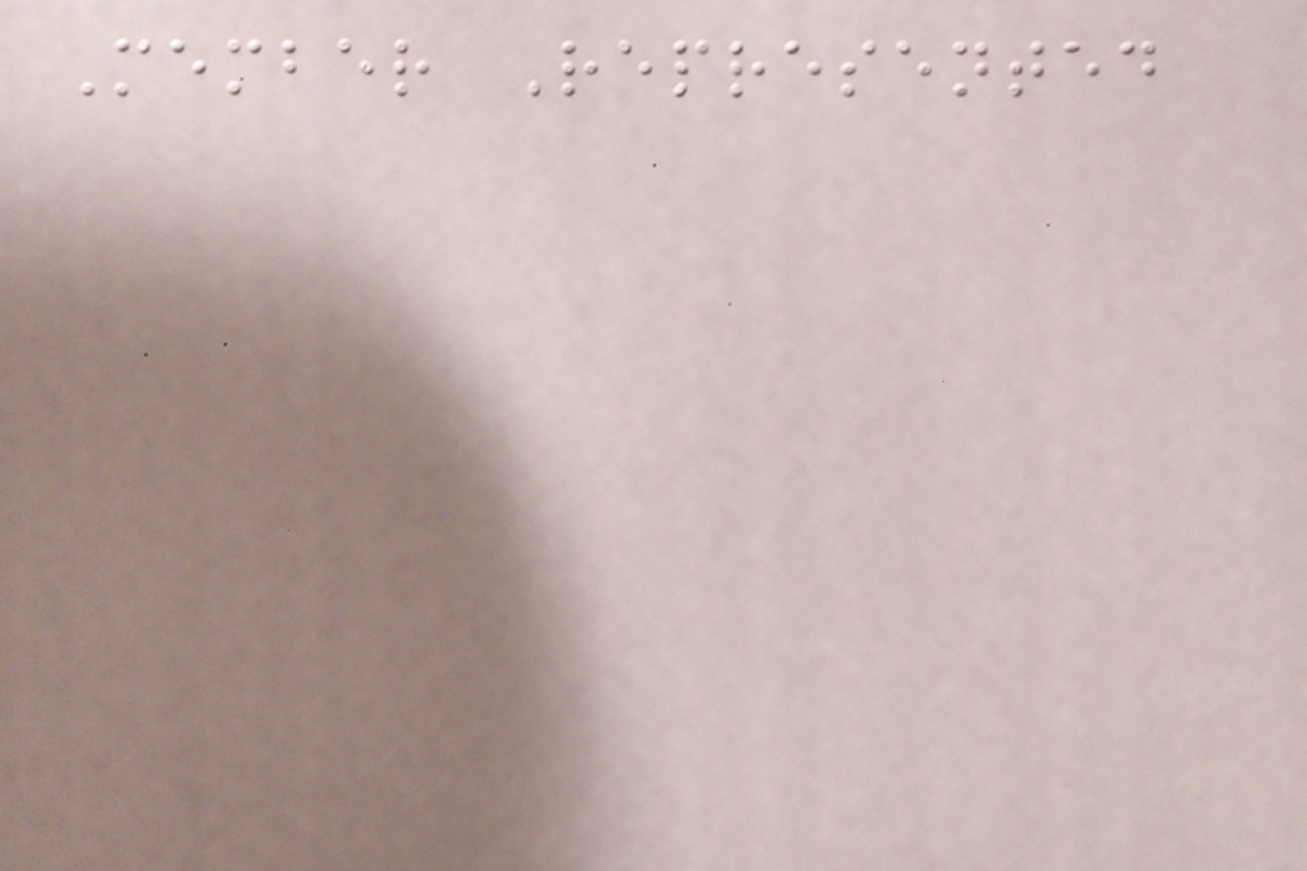Member Represented
